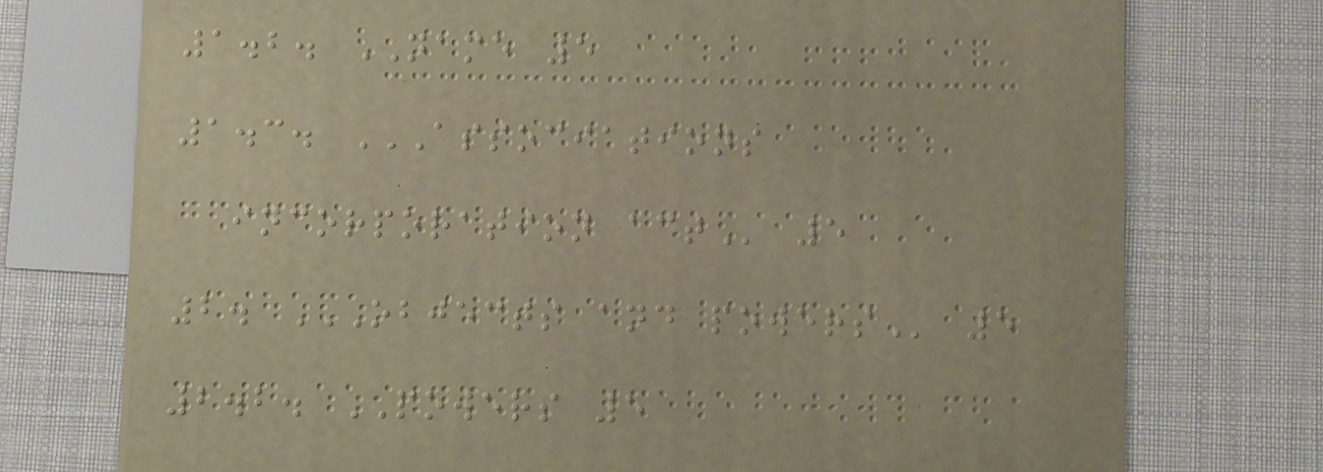1.2. NAME 5
1.3. ASSOCIATIONS
INCORPORATION ACT 5
2. OBJECTS AND POWERS 5
2.2. POWERS 5
